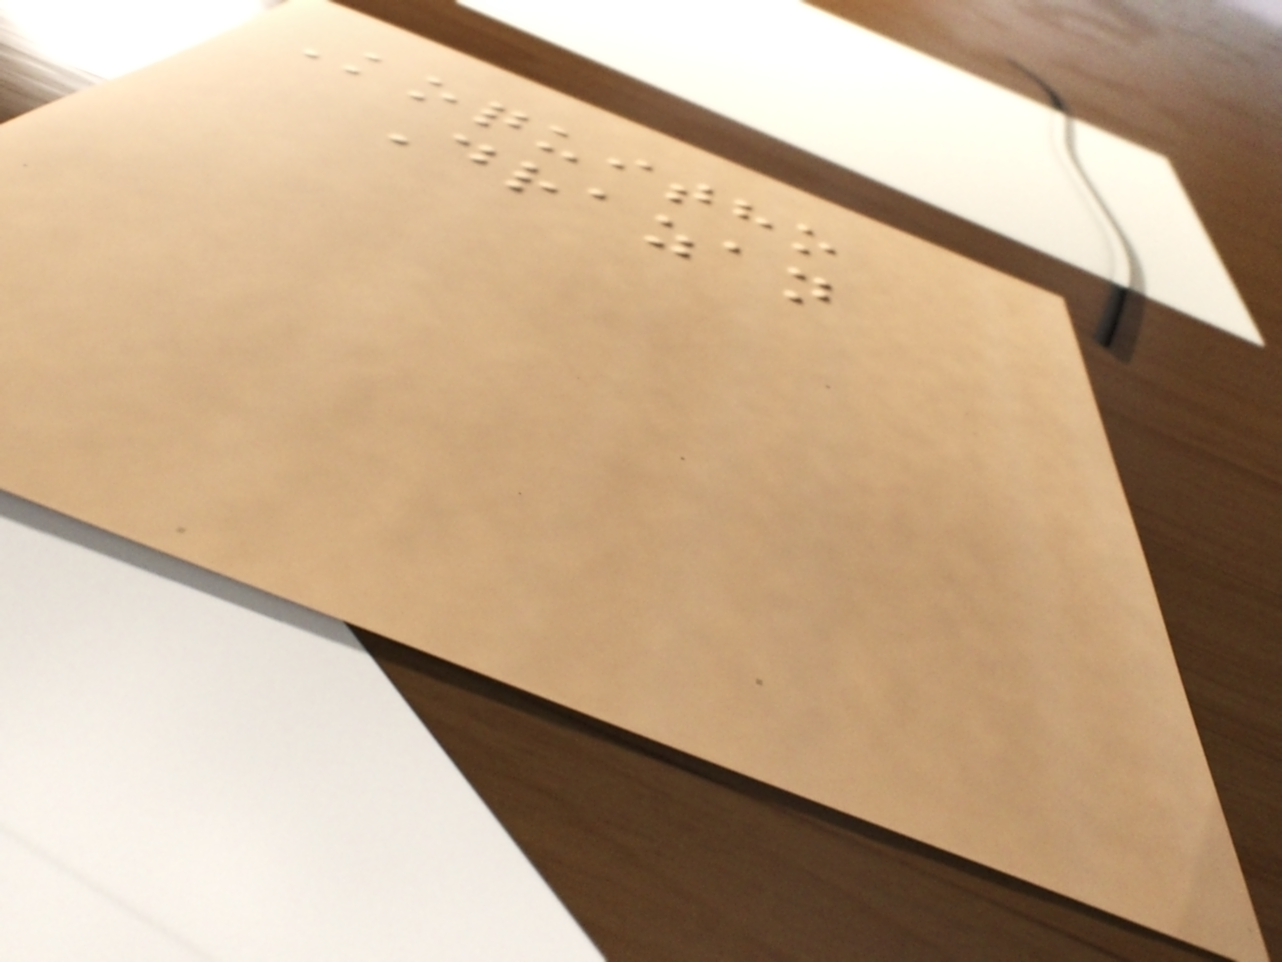Koquitho
Drazan
